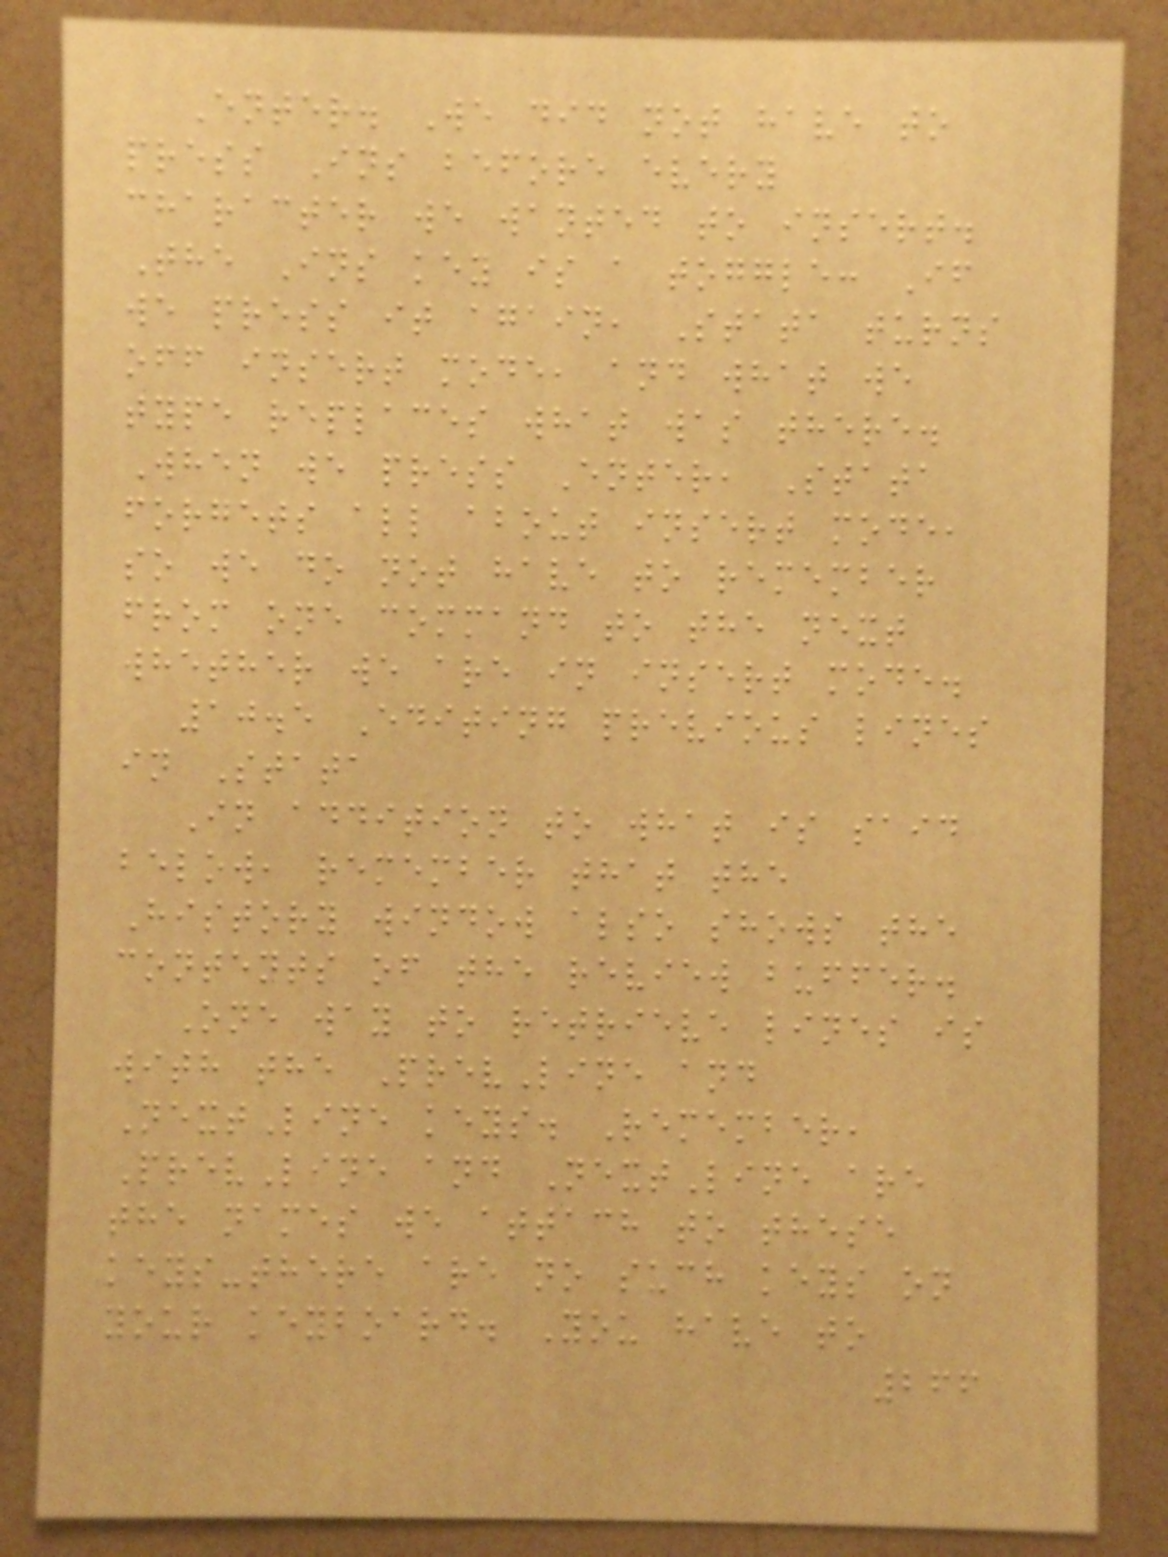Enter. We did not have to
press Ins before every
character we wanted to insert.
The Ins key is a toggle: If
we press it again, Stata turns
off insert mode, and what we
type replaces what was there.
When we press Enter, Stata
forgets all about insert mode,
so we do not have to remember
from one command to the next
whether we are in insert mode.
10.5 Editing previous lines
in Stata
In addition to what is said
below, remember that the
History window also shows the
contents of the review buffer.
One way to retrieve lines is
with the PrevLine and
NextLine keys. Remember,
PrevLine and NextLine are
the names we attach to these
keys-there are no such keys on
your keyboard. You have to
266
